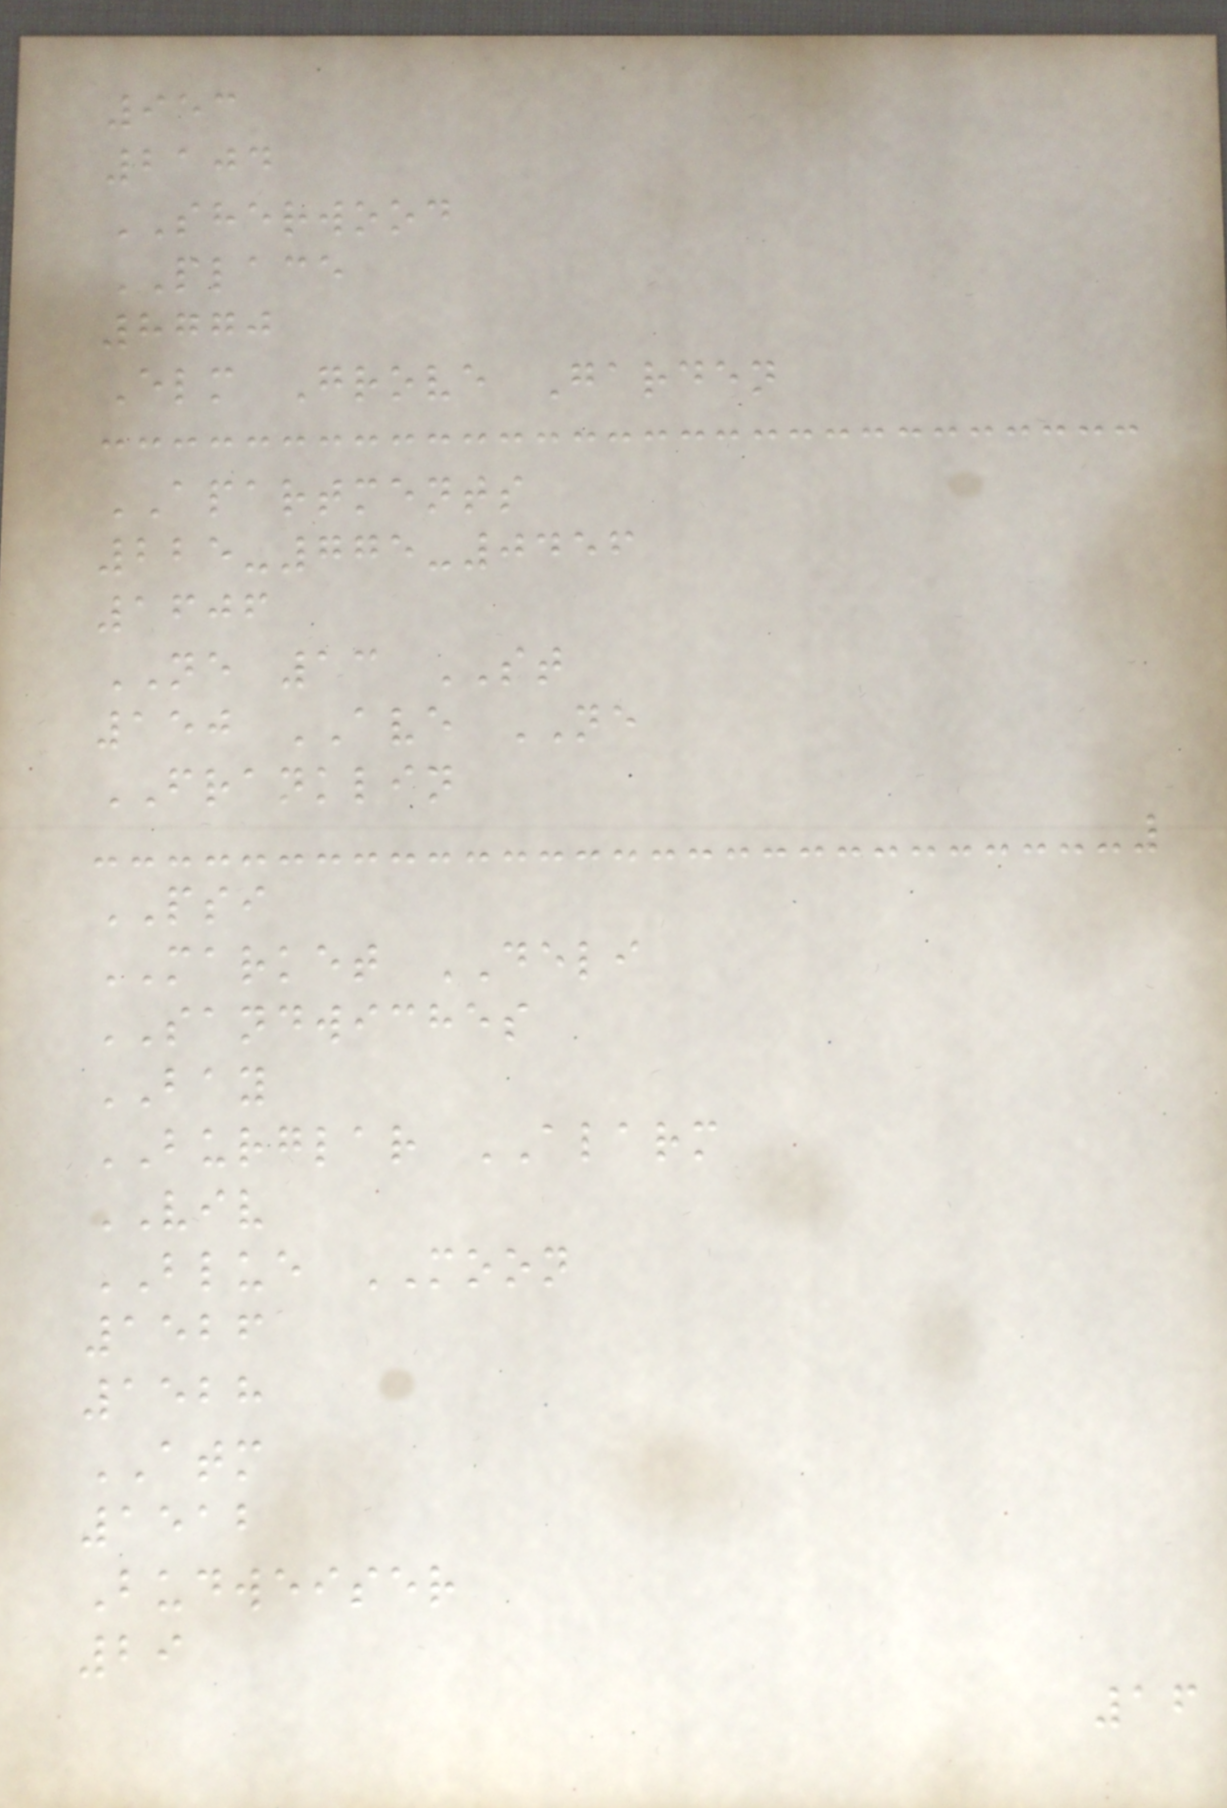953
2104
SHERWOOD
PLACE
8770
Elm Grove Garden
APARTMENTS
225-775-0456
1606
NE 13 ST
150 AVE NE
FRANKLIN
PSI
MARKET DELI
SANDWICHES
BAY
BURGLAR ALARM
VIV
BLUE MOON
1526
1528
ATM
1512
Budweiser
29
16
